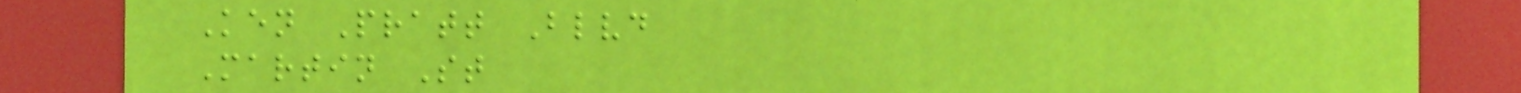Ken Pratt Blvd
Martin St
